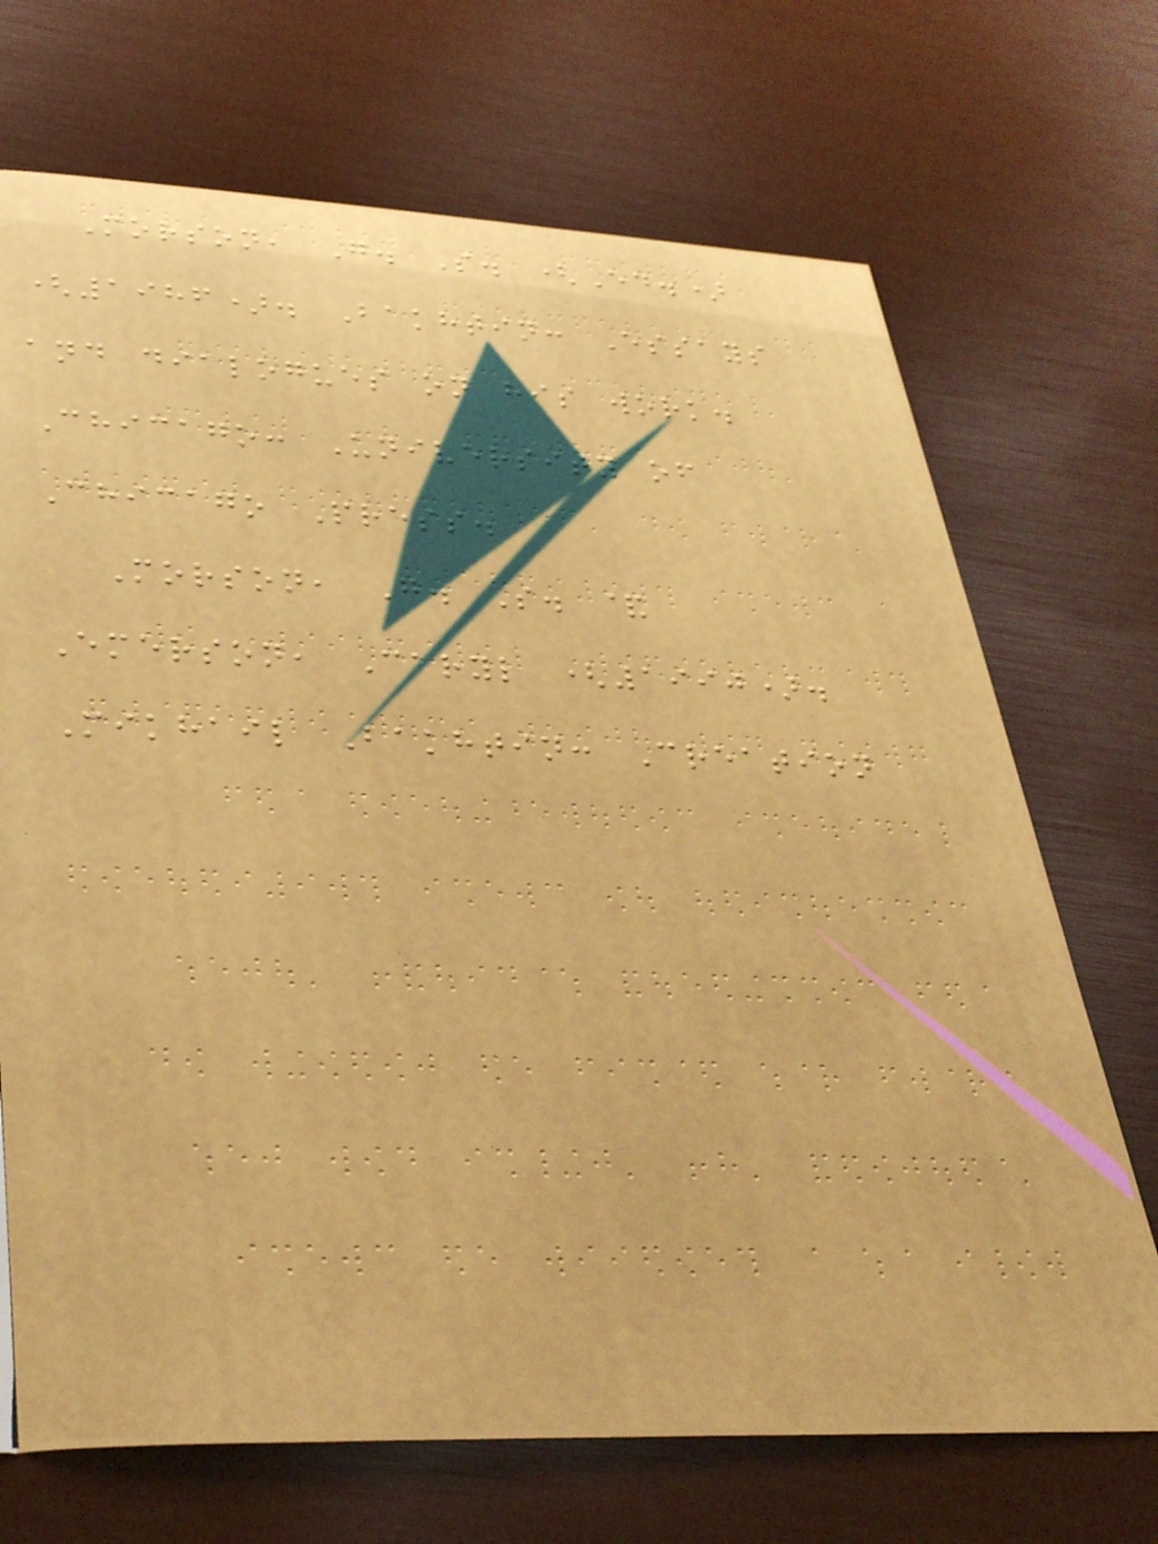Morson, G. S. (Ed.)
(1986). Bakhtin: Essays
and dialogues on his work.
Chicago: University of
Chicago Press.
Morson, G. S. &
Emerson, Caryl (1990).
Mikhail Bakhtin: Creation
